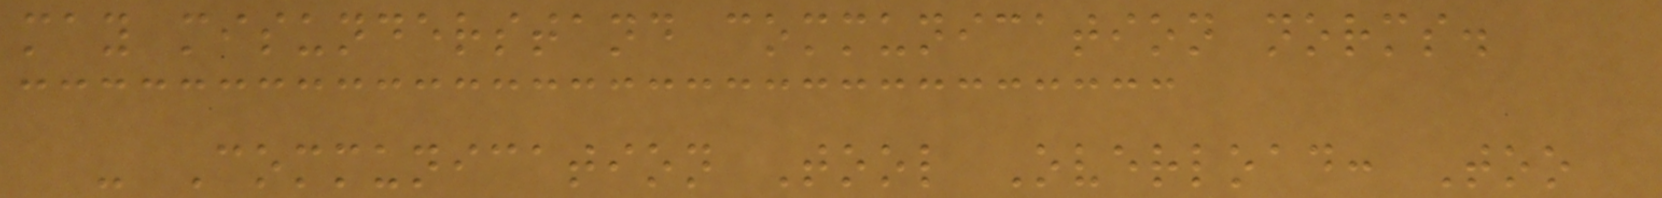may misunderstand communication norms.
- Communication Tool Overload: Too
